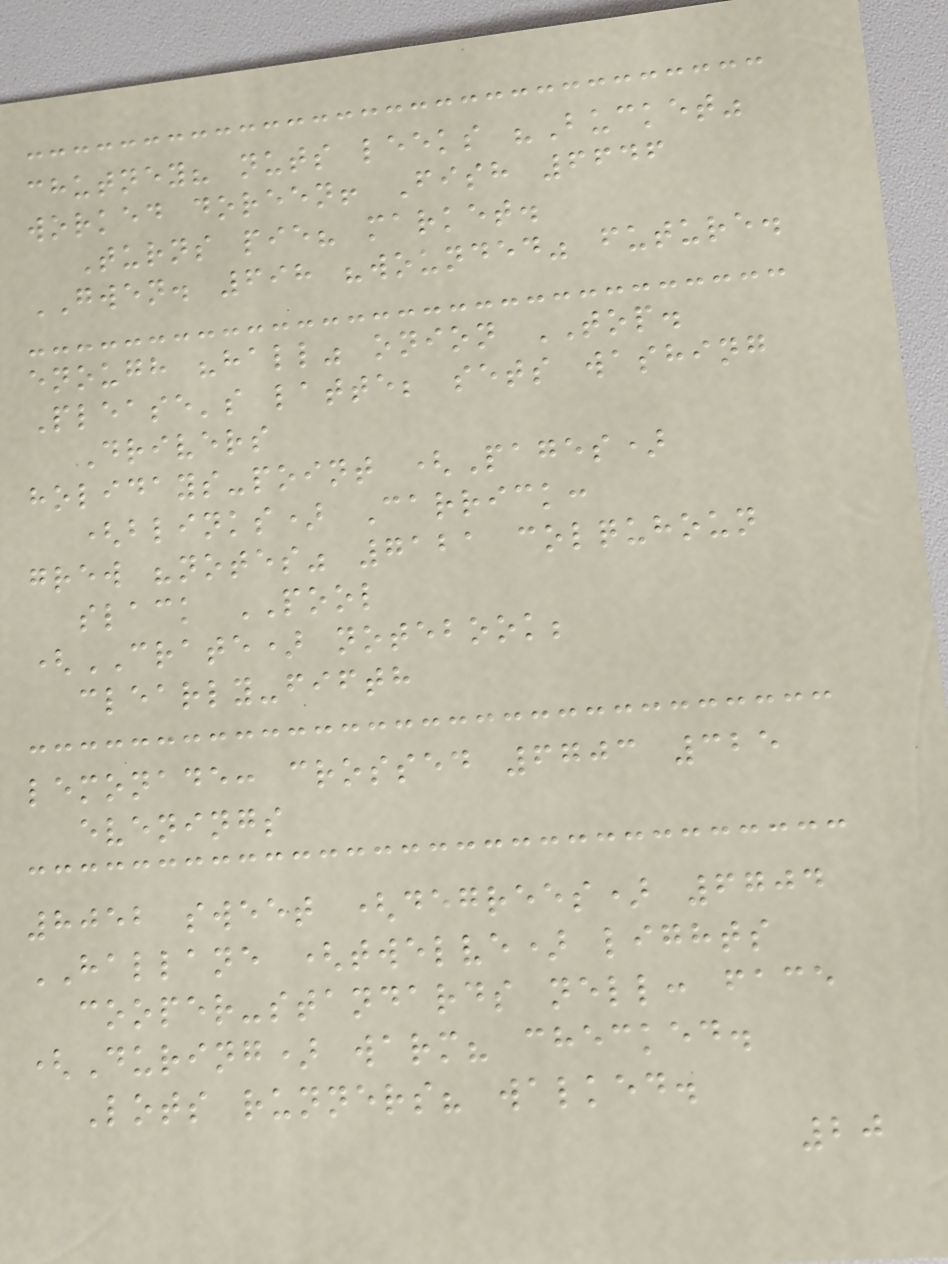chutney? nuts leeks "Bucket"
worked doreen! Fish 6646
Turns pie? market.
GWEN. 698 "wounded" future.
enough "hall" onion TOP.
Please's latte; sets washing
Drivers
holidays-point (Pages)
(blinks) Carrick:
grew "notes" 7121 colquhoun
slack POOL
(CRATE) notebook;
clearly-fifth
lemonade: crossed 6703 325
evenings
8052 sweet (degrees) 6704
HALLANE (twelve) lights
cooper-standards nell: face
(During) warm? checked.
Lots runners? walked.
20
